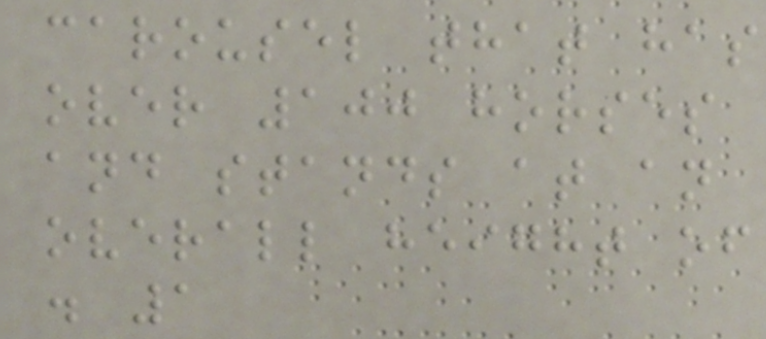carousel that has
over 100 horses
and stands at an
overall height of
. 1
